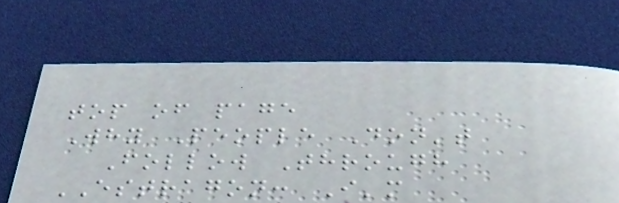top of page
Why People Don't
Follow Through
ESTRAGON: I'm
